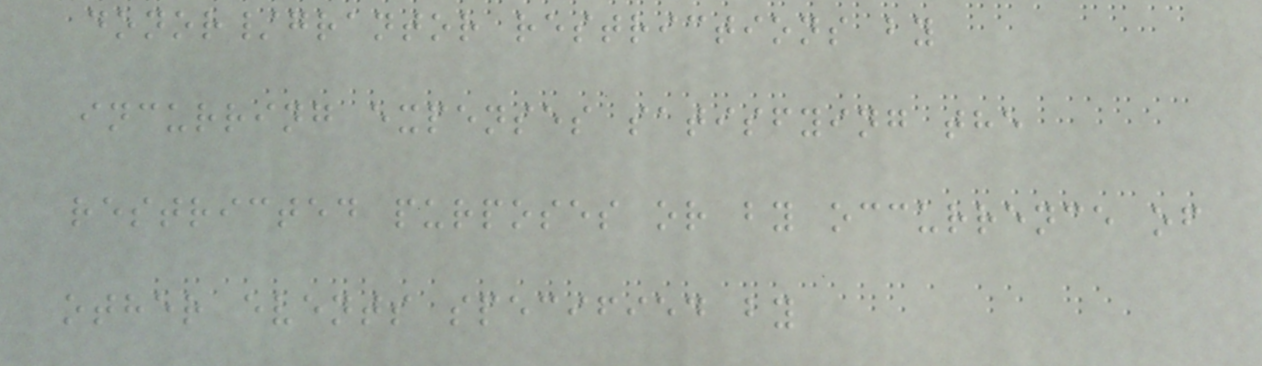donor/grantor restrictions by
incurring expenses satisfying the
restricted purposes or by occurrence of
other events specified by
